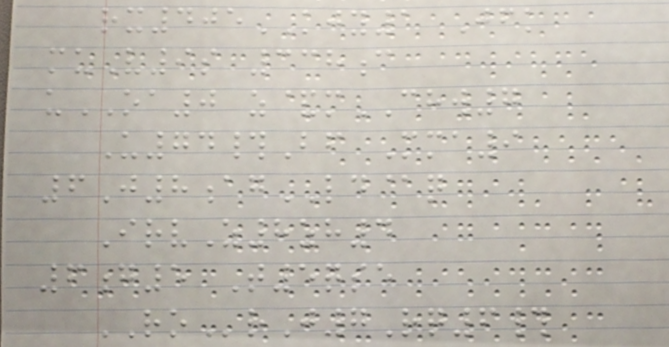rx405KJY1 Jfk
muV9s 338c
uOA0 z&mCHW7
U74#Bf Mma9
6J8agLD@q
IrvZ8zh4
6g5 T5qse
ROrJ7Rq6#
